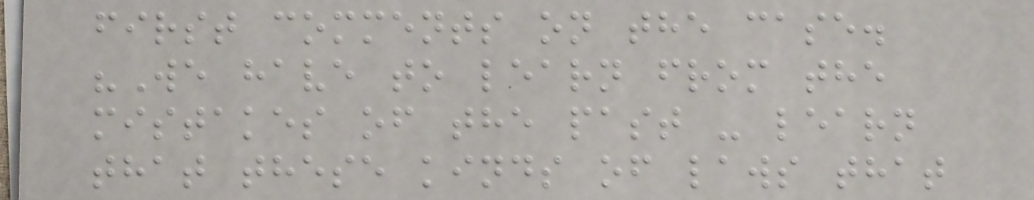first comments on the case.
"We have to learn from the
mistakes of the past - learn
that these kinds of laws that
